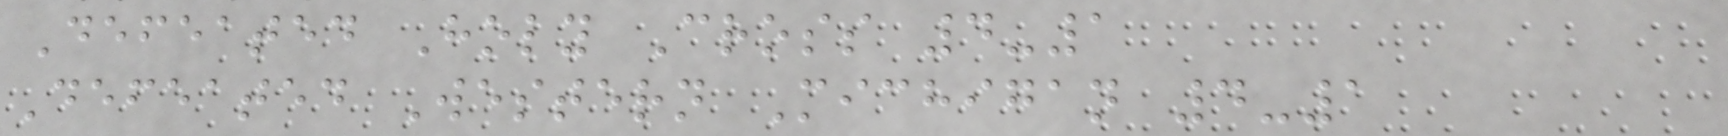Defeated Holy Cross 4-1
Defeated Western Michigan 4-1
